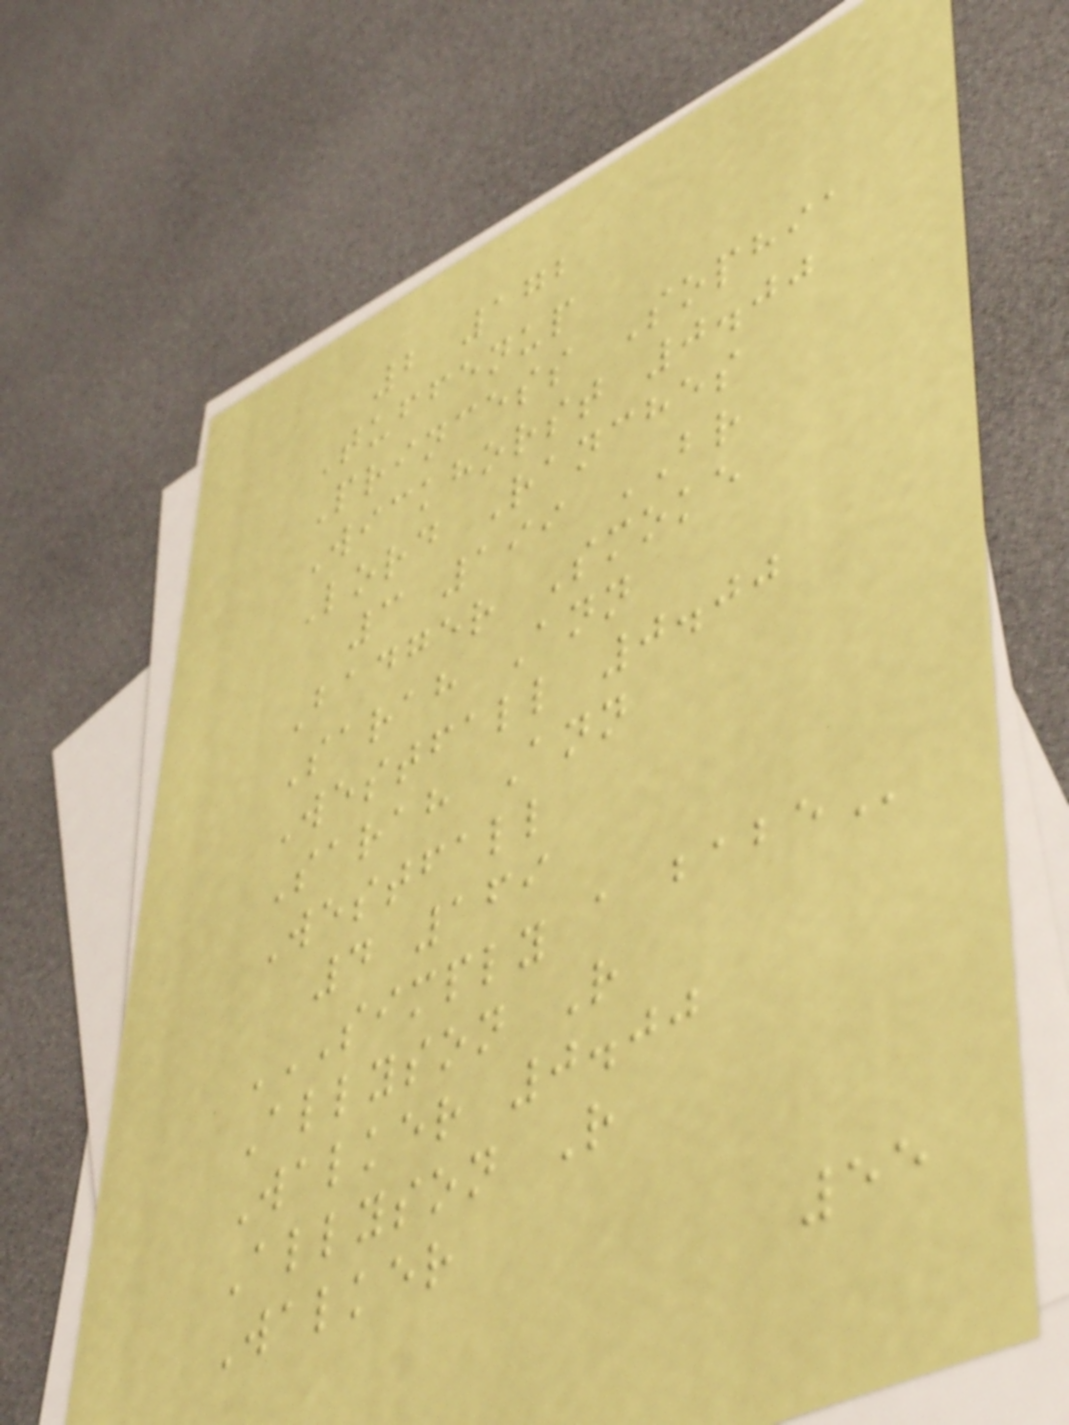2 172
Tuffenup
Princess Sophia
Wickhorst 0.00
Lord Ranches
3 199 BR
Badger Smoke
Sarah Ann
Westfall 0.00
Sarah Ann
Westfall
4 169
SIMPLY A BABE
Allyson R
Walker 0.00
Allyson R
Walker
55
